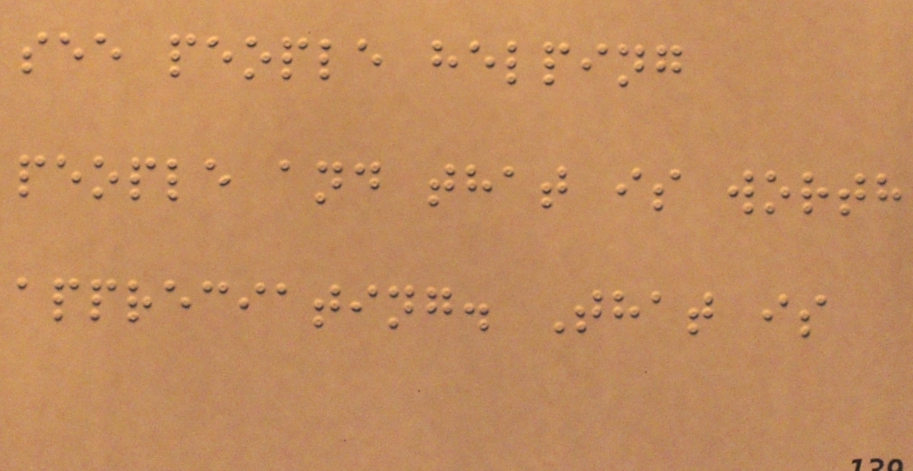see people helping
people and that is worth
appreciating. That is
